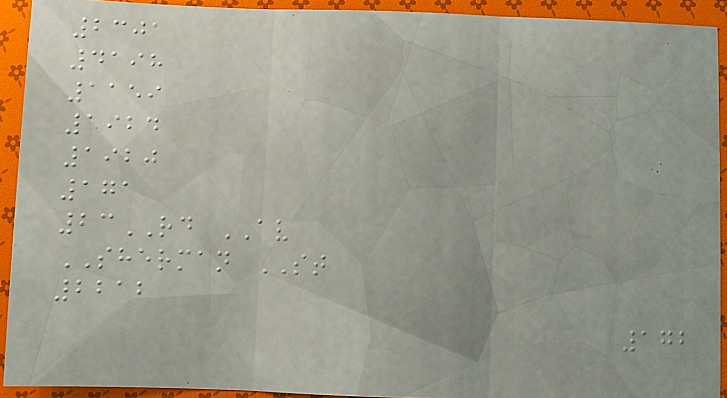2301
4198
1159
1924
1920
171
23RD AV
SHERMAN ST
2212
172
